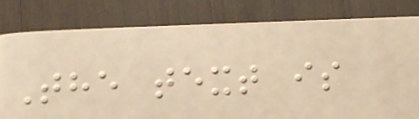The text is
